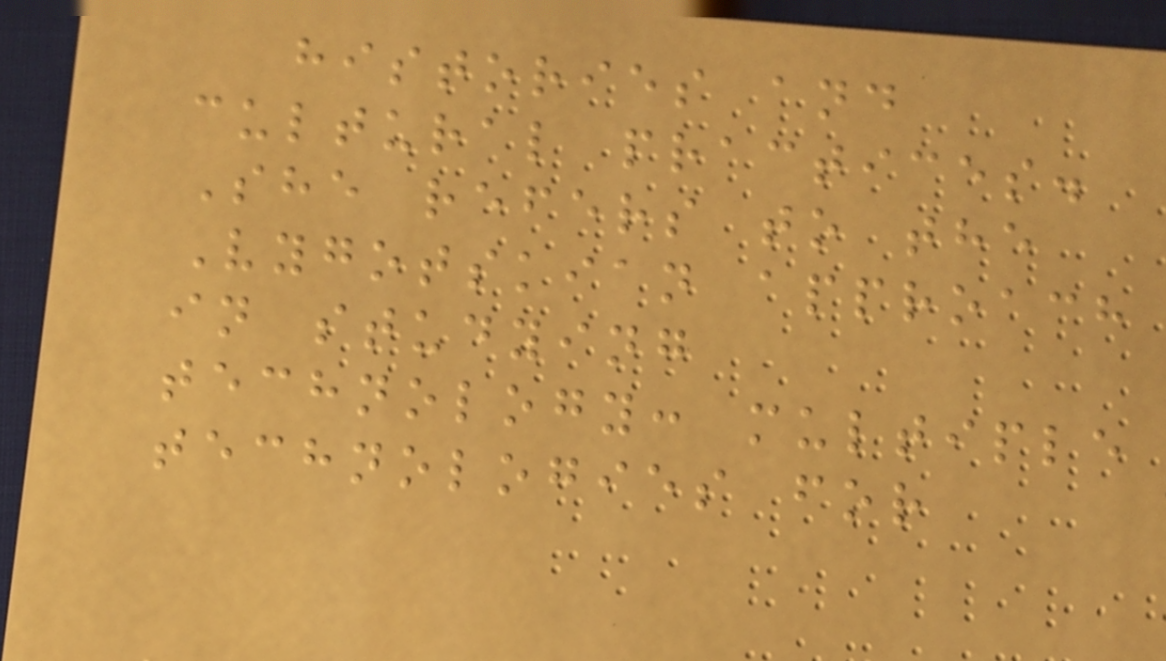histories and
cultural practices.
She refers to the
Vygotskian approach
in studying
technology: multiple
technologies for
